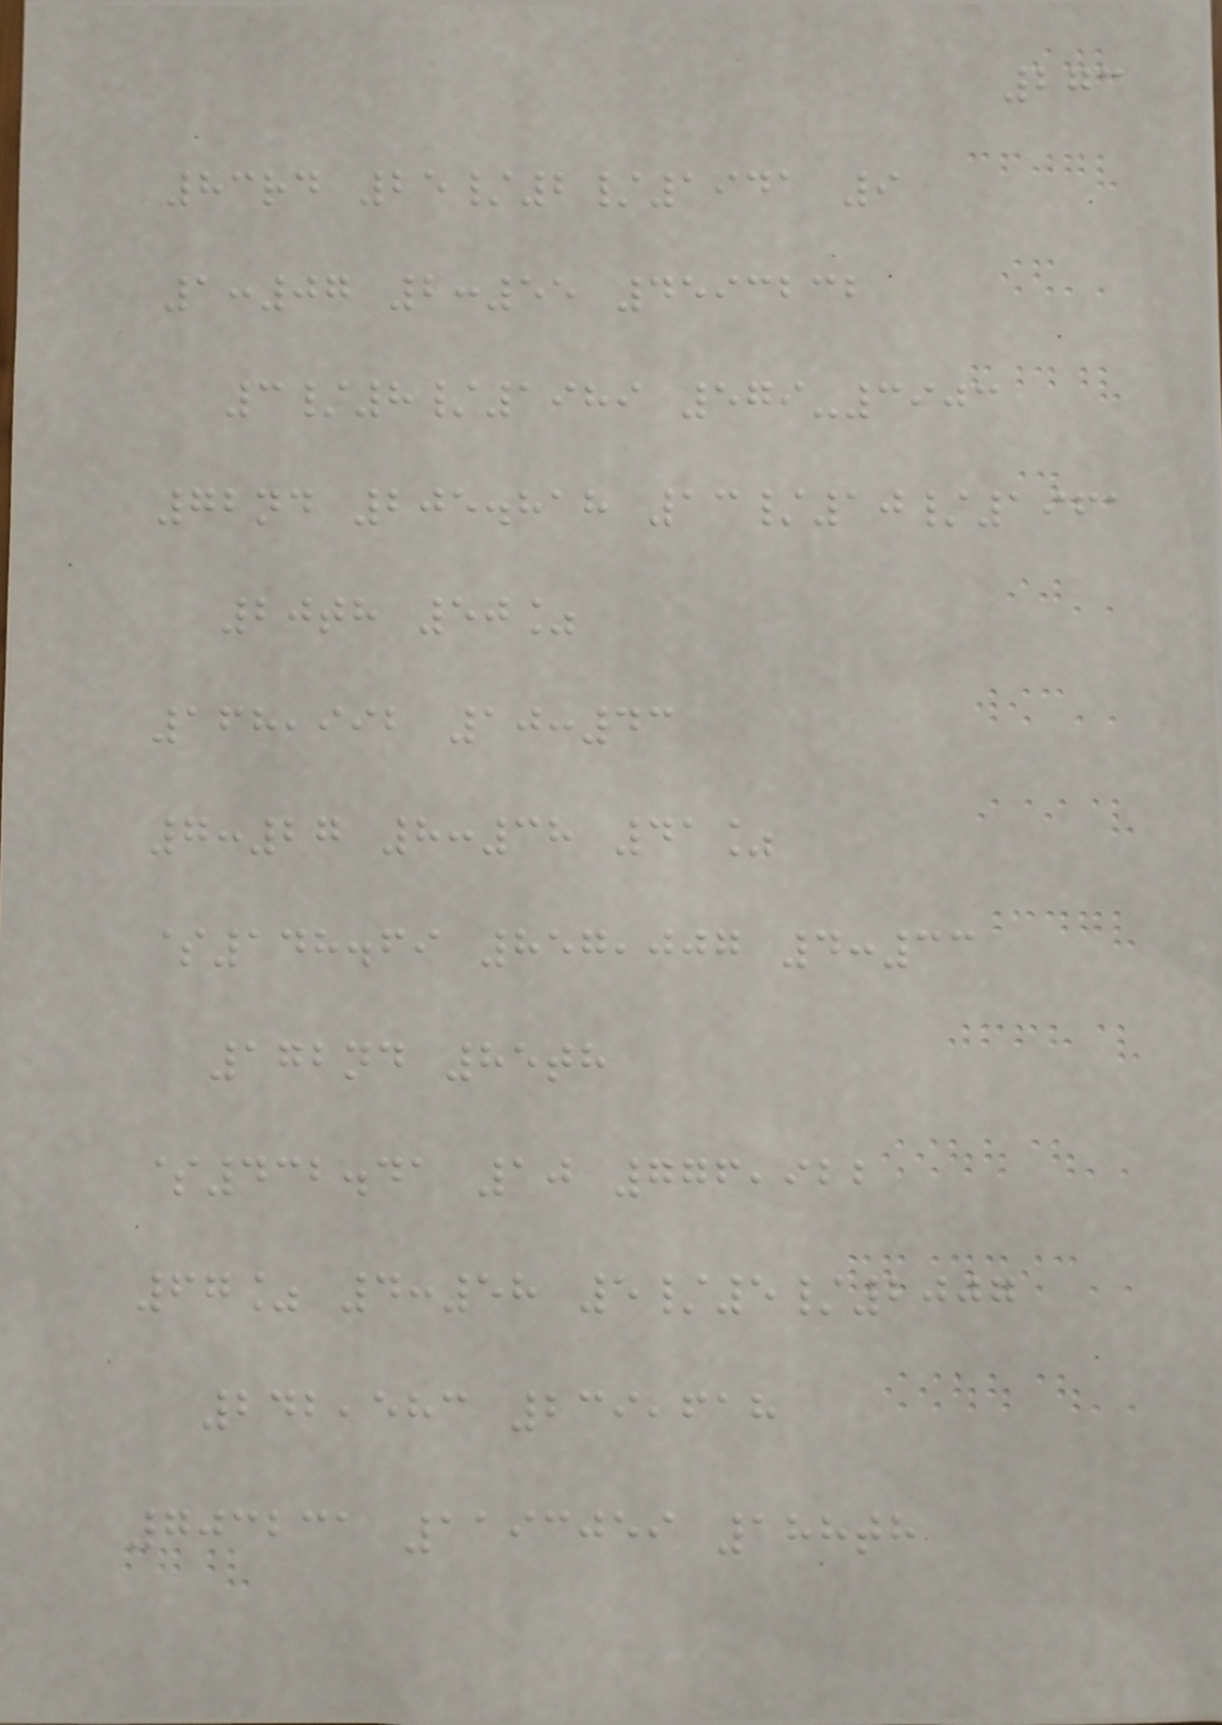273
83rd 25/2/1941 9
1:07 2:55 4593232
3/8/1989 579-3903
72nd 205.818 13/10/1961
20th 50%
168,992 10:43
7:27 8:38 41%
$148.69 857,007 4:33
172nd 85th
$432.41 10 776,922
67% 4:58 5/5/2007
242,583 239,618
703231 1193059 188th
